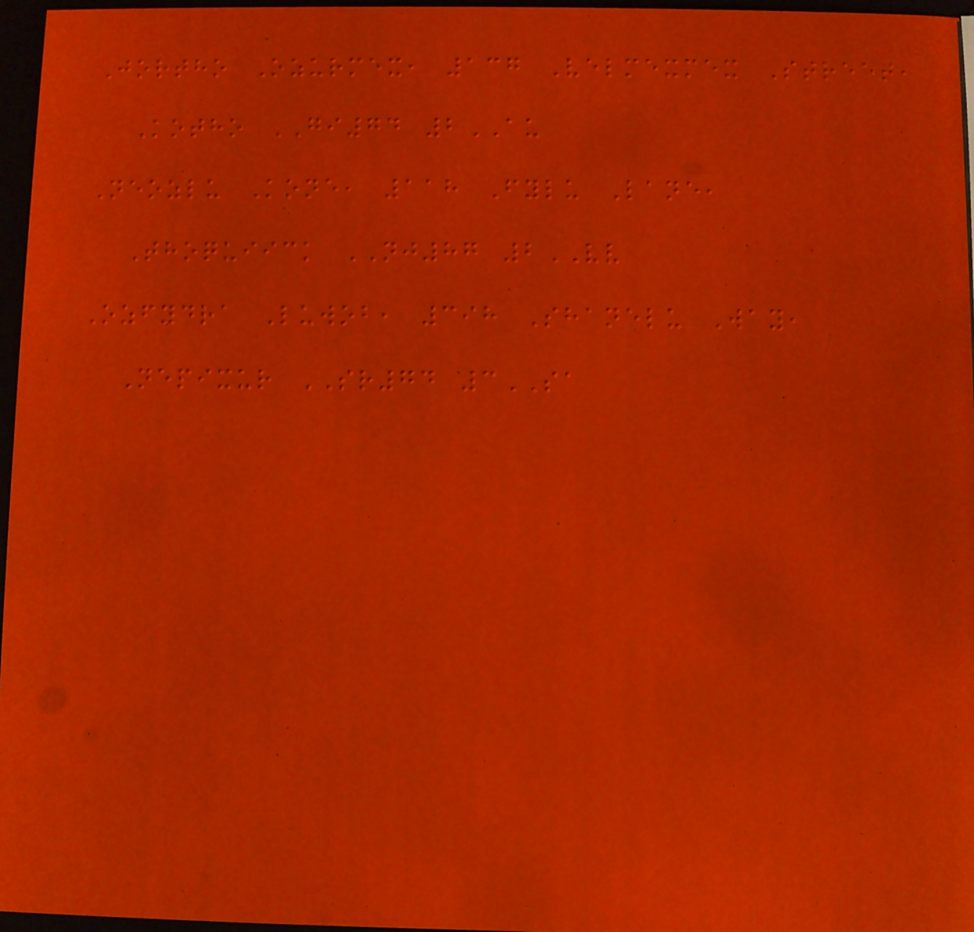Jortho Ozurmex, 137 Velmexmex Street,
Kotho GI74 2AU
Neozlu Kone, 118 Fylu Lane,
Thoquiick NJ87 2VV
Ozfydra Luwob, 398 Shanelu Way,
Nepixur SR74 3SA
